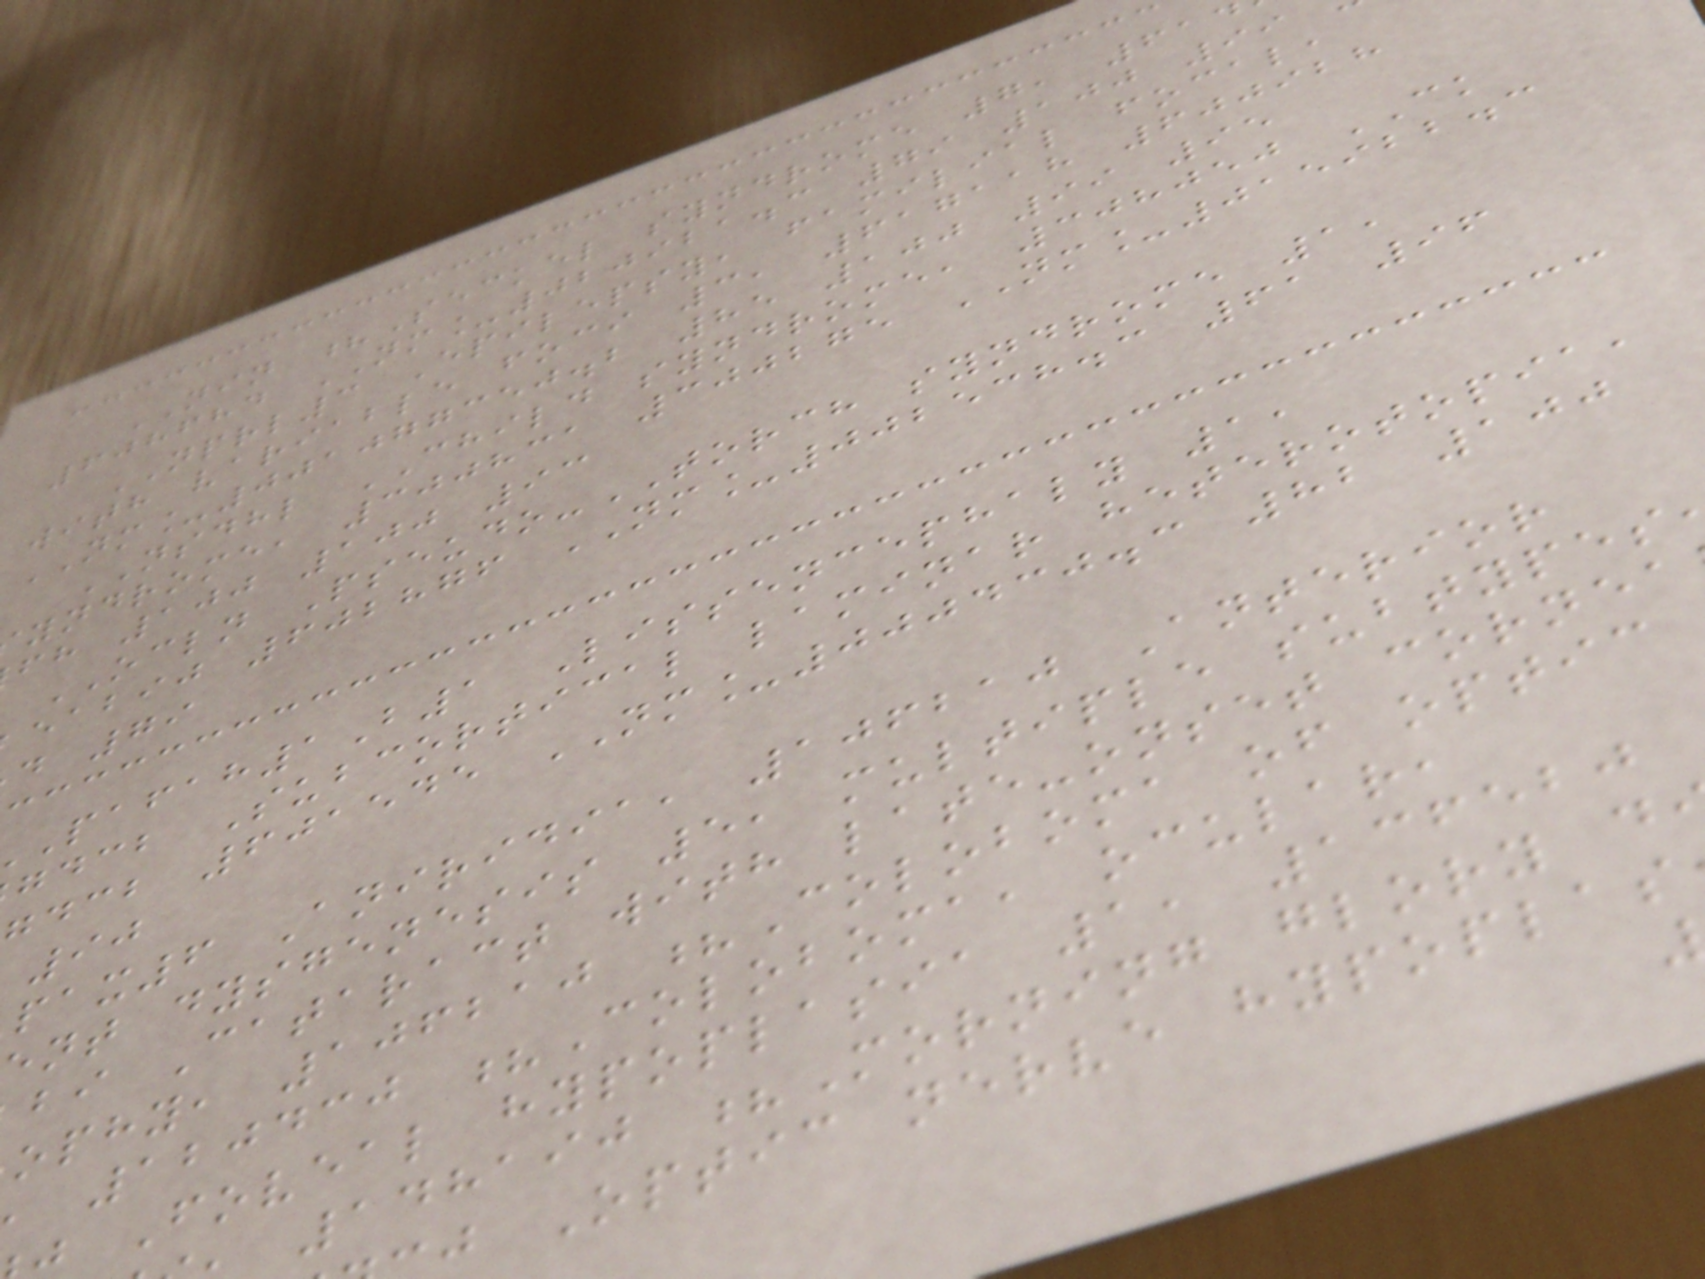NIN ?Seckel syndrome 7, 61
608684 NM_020921.3 79 100 99
NPRL3 Epilepsy, familial focal,
with variable foci 3, 617118 600928
NM_001077350.2 85 100 99 95
NSDHL CHILD syndrome, 308050 CK
yndrome, 300831 300275 NM_015922.3
fh 100 100 93
OCLN Pseudo-TORCH syndrome 1,
eabij 602876 NM_002538.3 61 96
d 79
1B1 Lissencephaly 1,
gdcb Subcortical laminar heterotopia,
gdcb 601545 NM_000430.3 82 100
pax6 Aniridia, 106210 Anterior
nt dysgenesis 5, multiple subtypes
bi Cataract with late-onset cornea
ophy, 106210 ?Coloboma of optic
120430 ?Coloboma, ocular,
Foveal hypoplasia 1, 136520
148190 ?Morning glory d
j Optic nerve hypoplas
